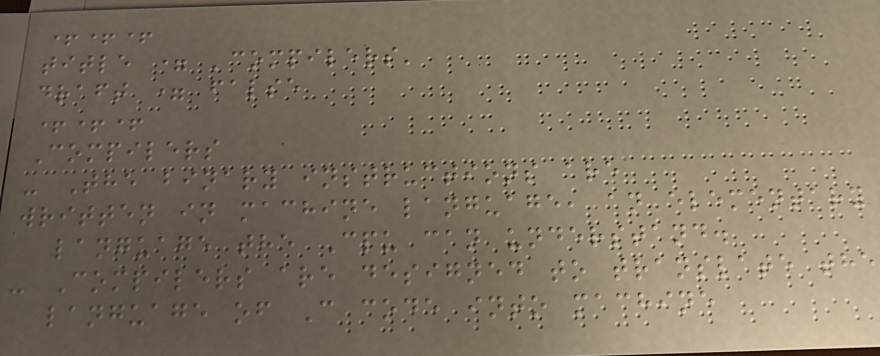+++
title = 'compilers'
draft = false
+++
Compilers
- The binary instructions are
written in machine language, an elementary
language the Cpu can understand.
- Compilers are designed to translate the
language of C code into machine
